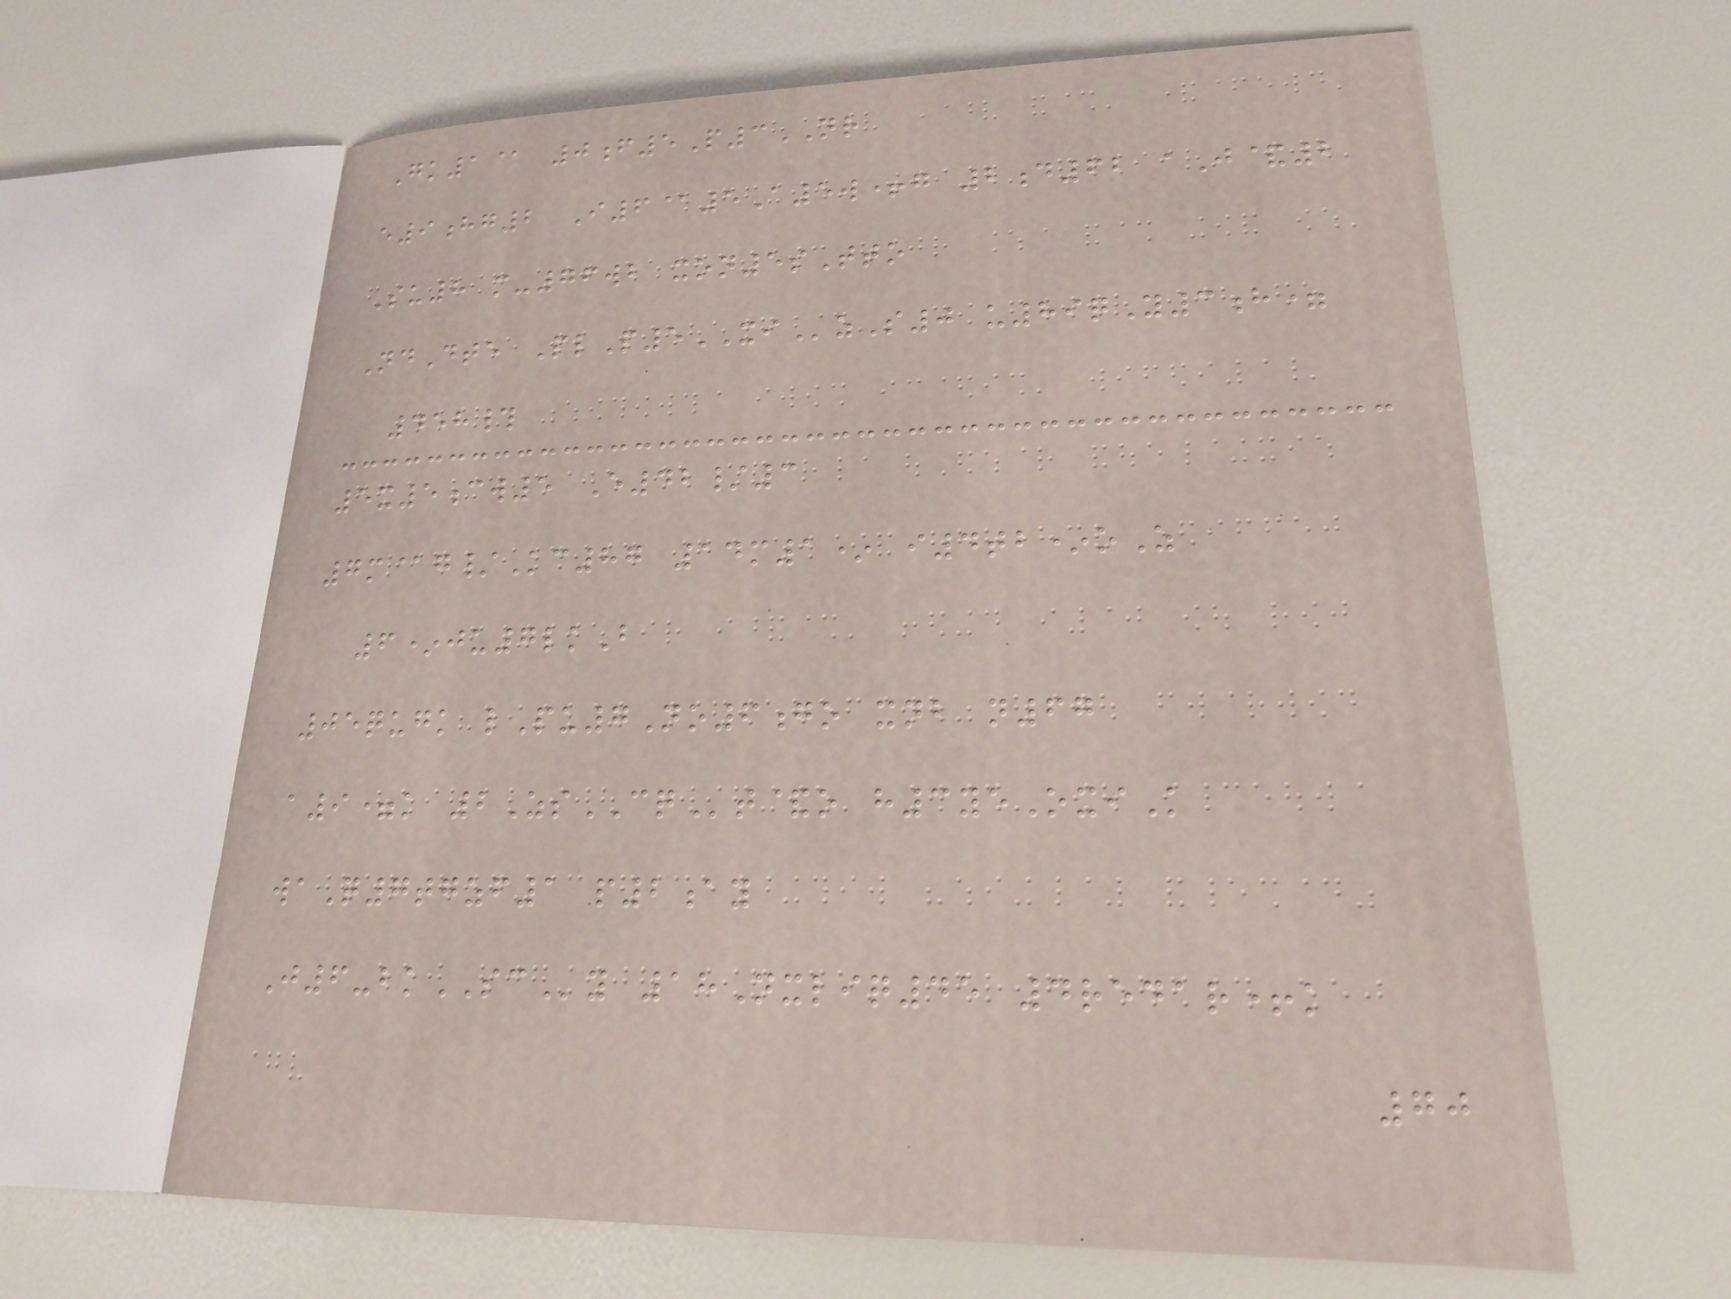Gk1@ 0f5P3NR
e9hg2 I6@5A5w+g 2d62 aJ&2
Su8 m-76wb xon5sTto
NdDte PlP5XIzS0 u89qY3h=
458#
5x5cw5 E42/3
7m@g/Kc87 14m1* i4tb*oZ
6*ju7lkB
05qugk lPu7No6go xnb n67
a9=k 2ZsCQt&o h3yeOxiK
waQ7tgzf1 p2ay
J6-bkSCy 18Nxliq45 4redar+k
70
